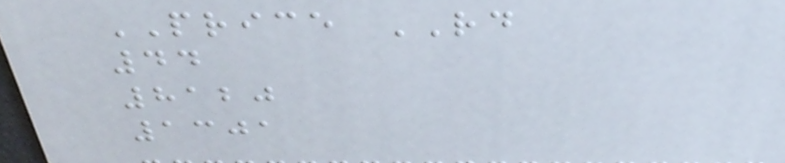PRICE RD
44
8120
1301
